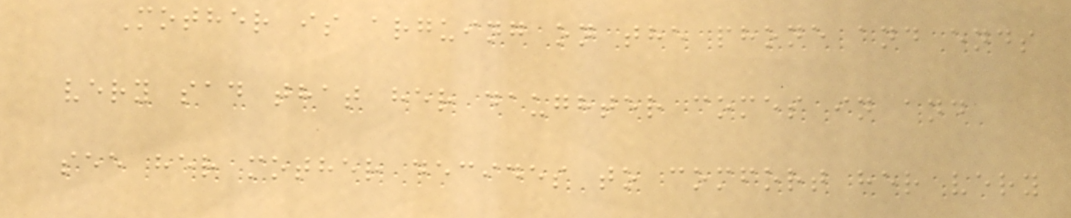Mother is arguing on the phone and ends
very sad that her daughter comes in and
see her mother decides to comfort her very
